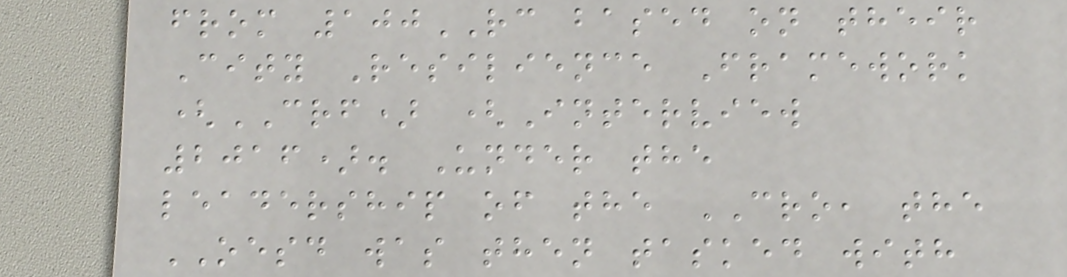from 100RC based on their
City Resilience Framework
(CRF) (Interview
2016). Under the
leadership of the CRO, the
OESD was then tasked with
